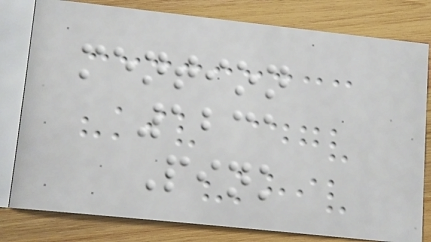mention
1231
Pink
